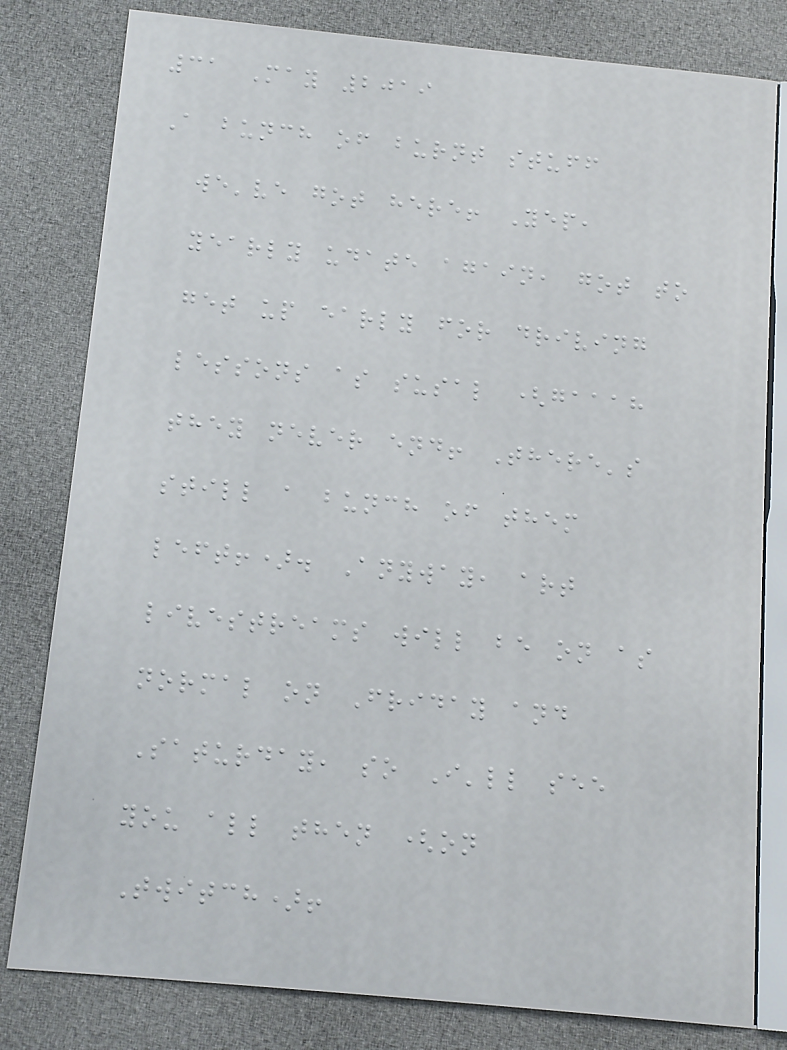31 May 2019
A bunch of burnt stuff
we've got here! Yep,
yearly udate again, got to
get up early for driving
lessons as susal (gaaah
they never end! There's
still a bunch of them
left!). Anyway, art
livestreams will be on as
normal on Friday and
Saturday, so I'll see
you all then (on
Twitch)!
